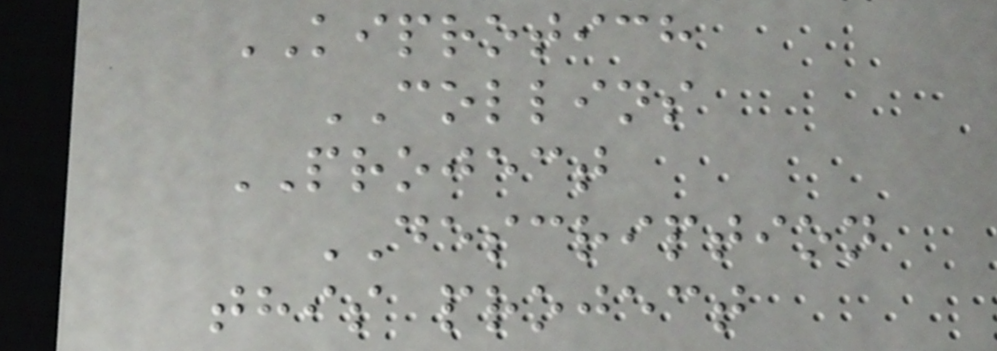KIPROTICH
COLLINS
PROJECT
DESCRIPTION
this project
